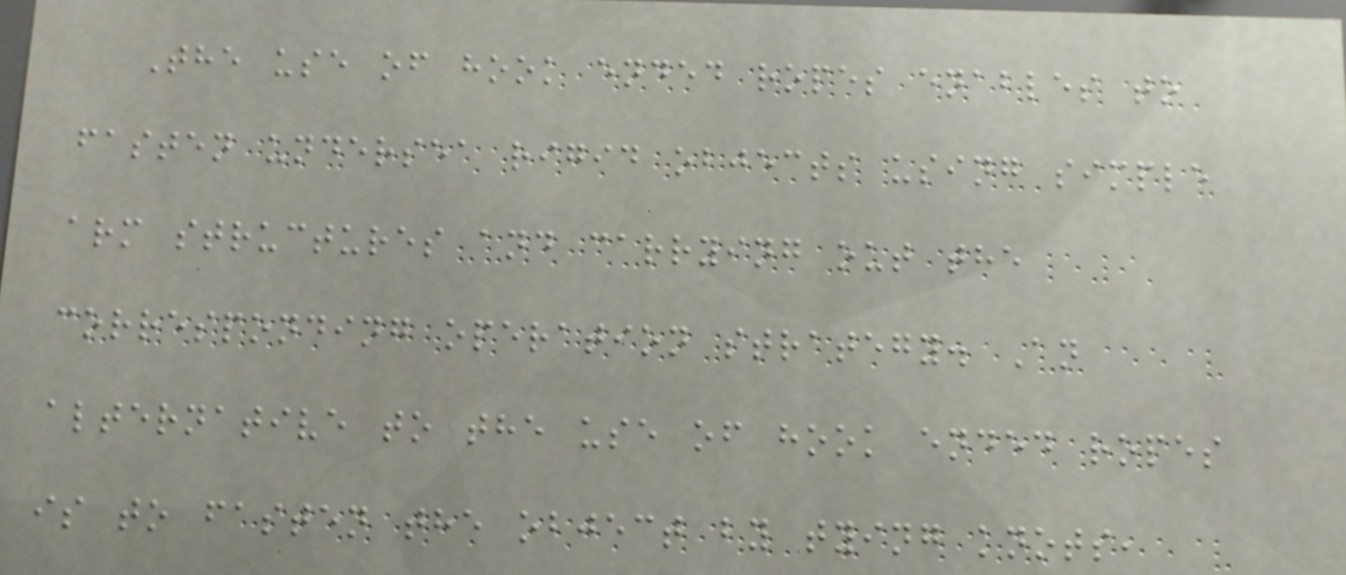The use of hook ended ropes enables to
fasten undersea rigid objects using simple
arm structures and carrying out the
corresponding operation strategy. An
alternative to the use of hook ended ropes
is to fasten the object by tying knots,
